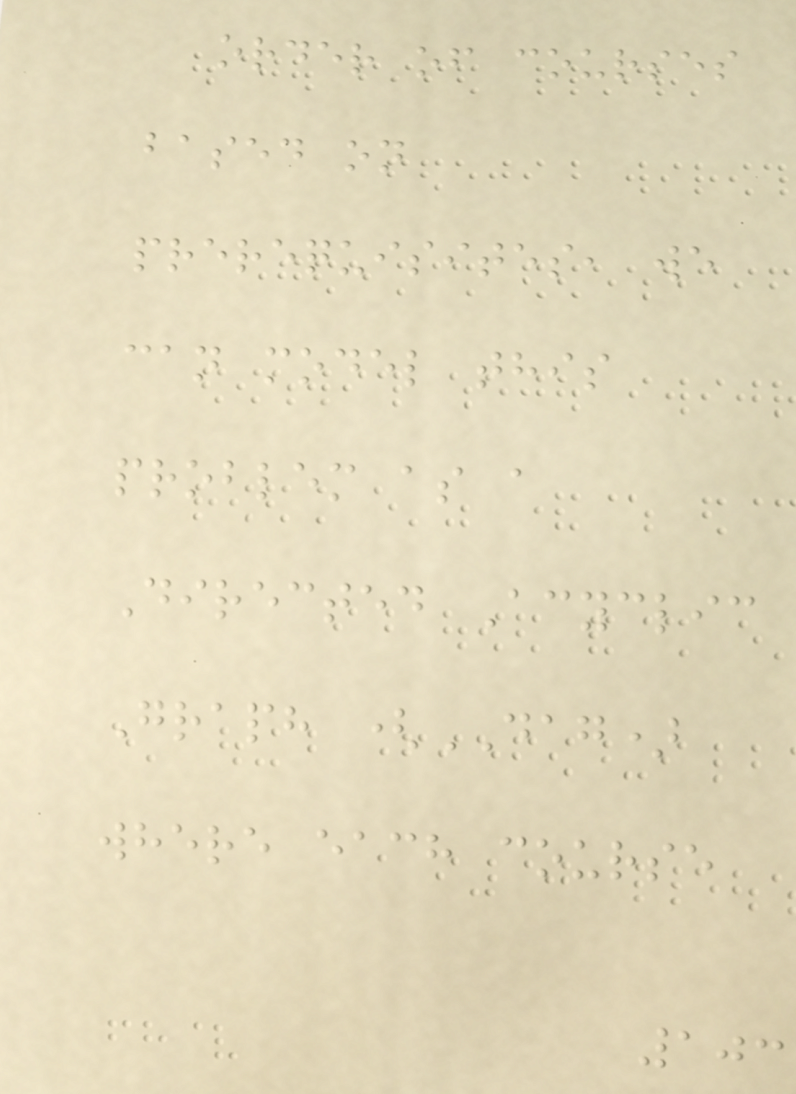order of courses
based on
prerequisites, we
can model this
problem as a
Directed Acyclic
Graph (DAG)
where each course
103
